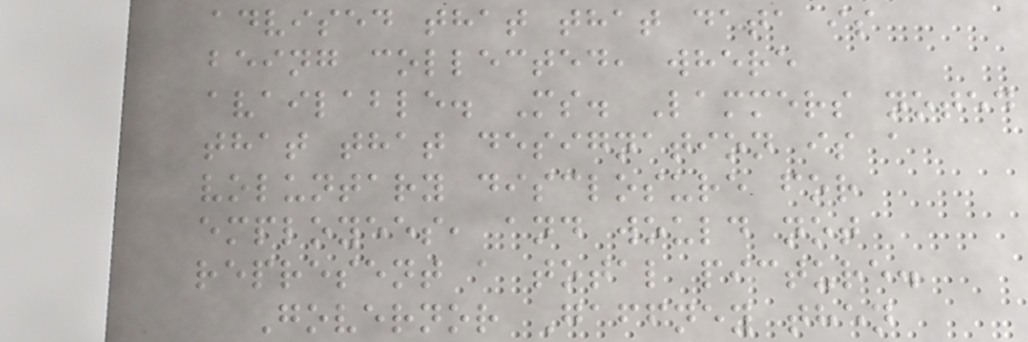advised that that data is
being collected, where
available. Ms. Lammers noted
that that designation is a
voluntary disclosure for
employees, and would not
represent a total picture.
Governor Gaffney then
